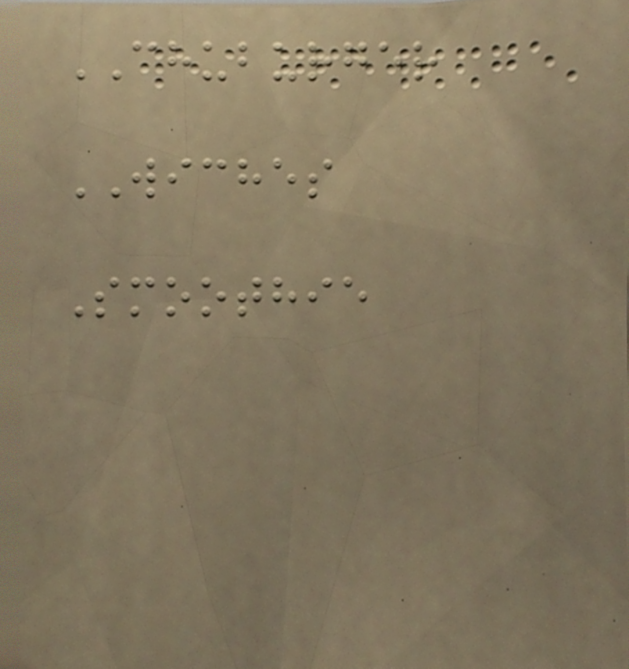CHUBURGER
WICHES
Smoothie
